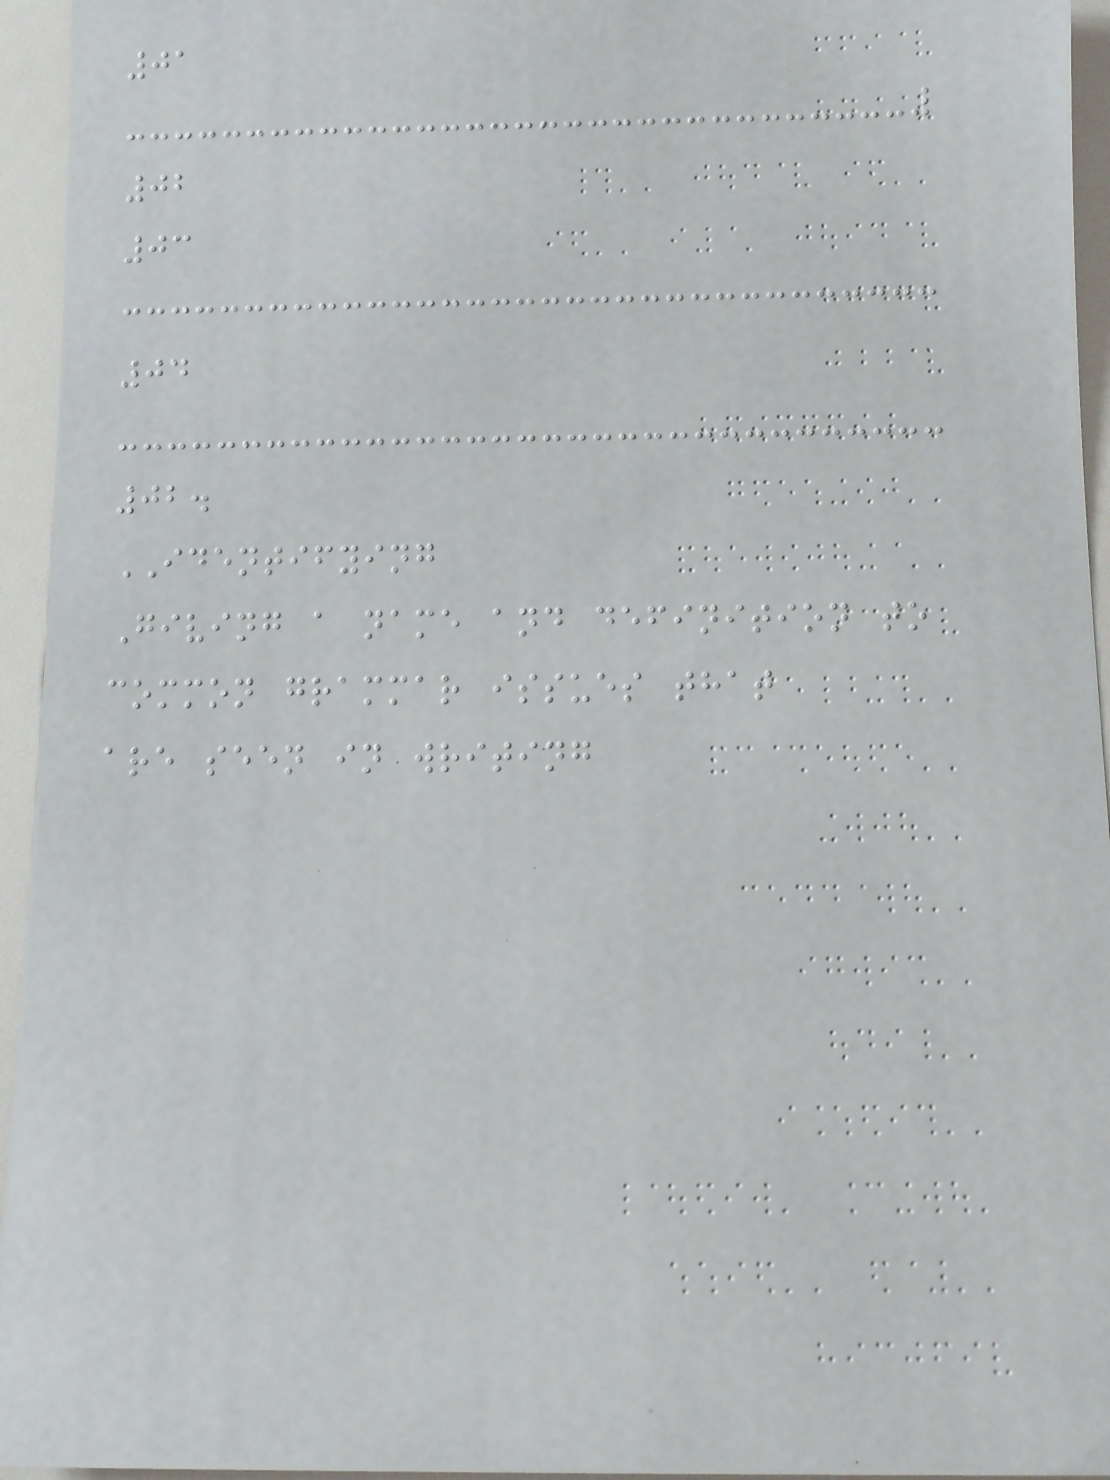01
02
03
04
02.
IDENTIFYING
Giving a name and definition to
common grammar issues that
are seen in writing
